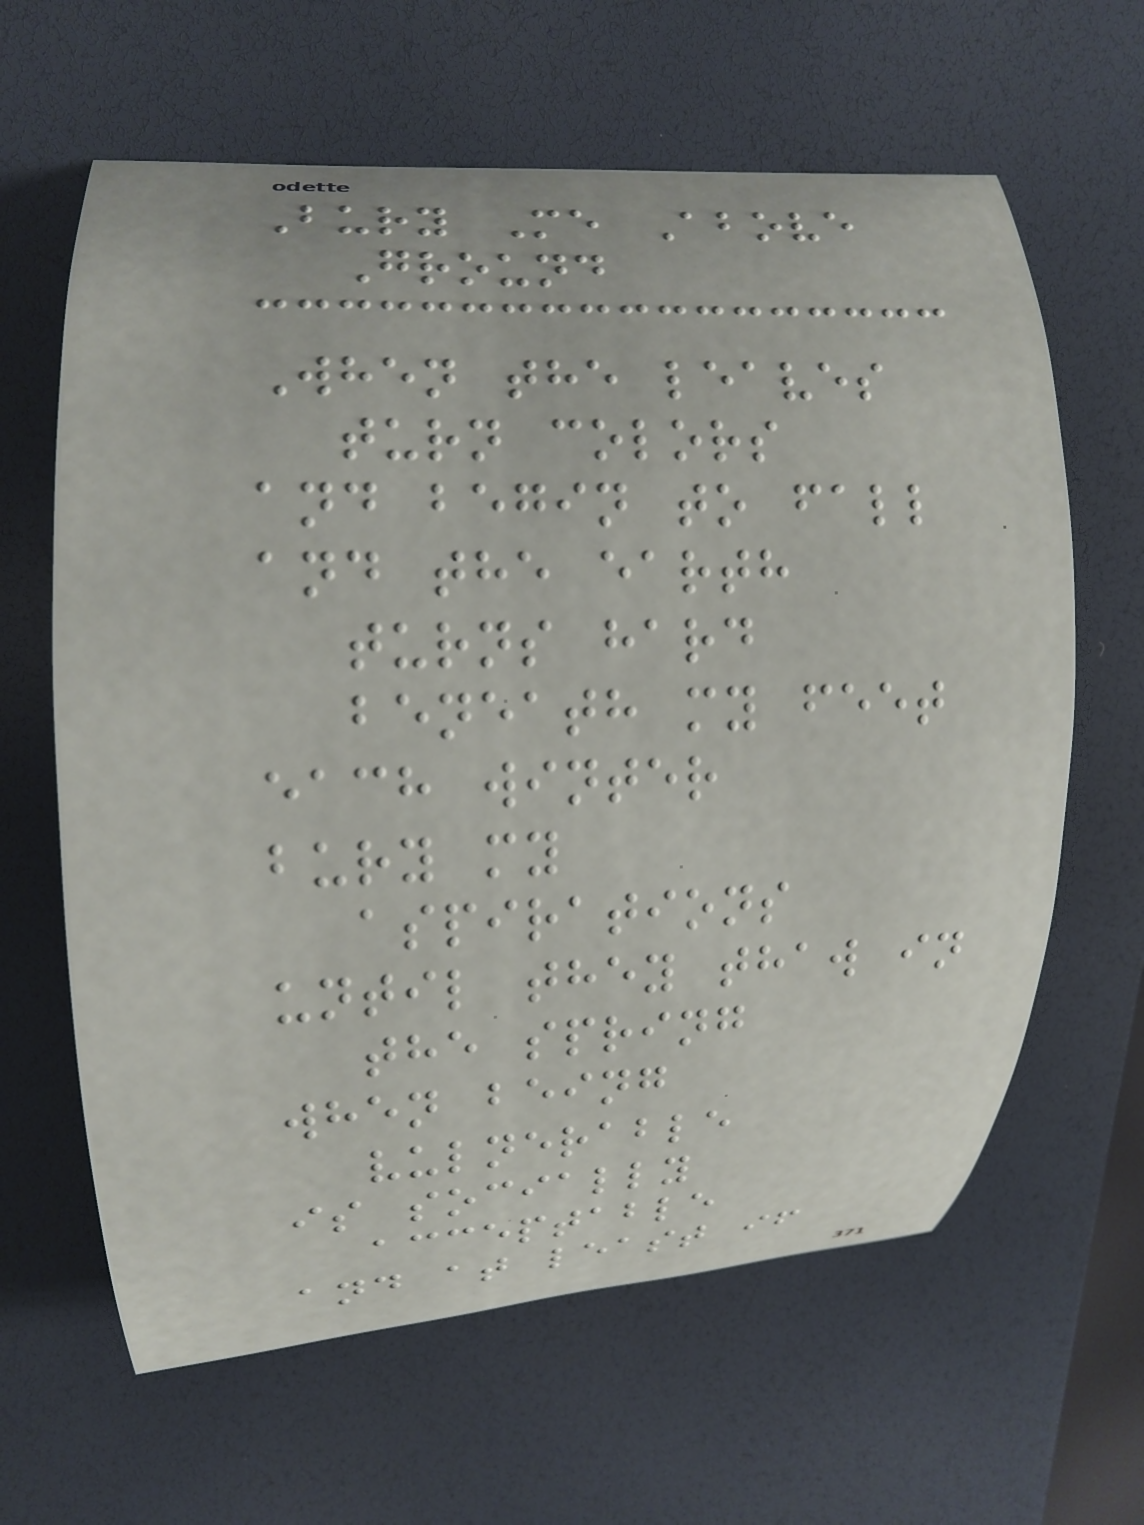Bury Me Above
Ground
When the leaves
turn colors
and begin to fall
and the earth
turns hard
beneath my feet
each winter
bury my
aspirations
until they thaw in
the spring
when being
vulnerable
is socially
acceptable
and at least if
